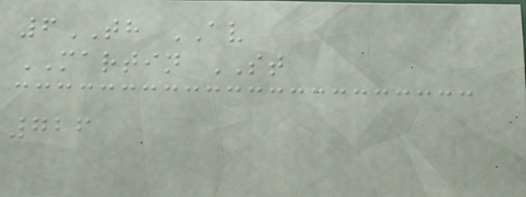6TH AV
MARTIN ST
726
